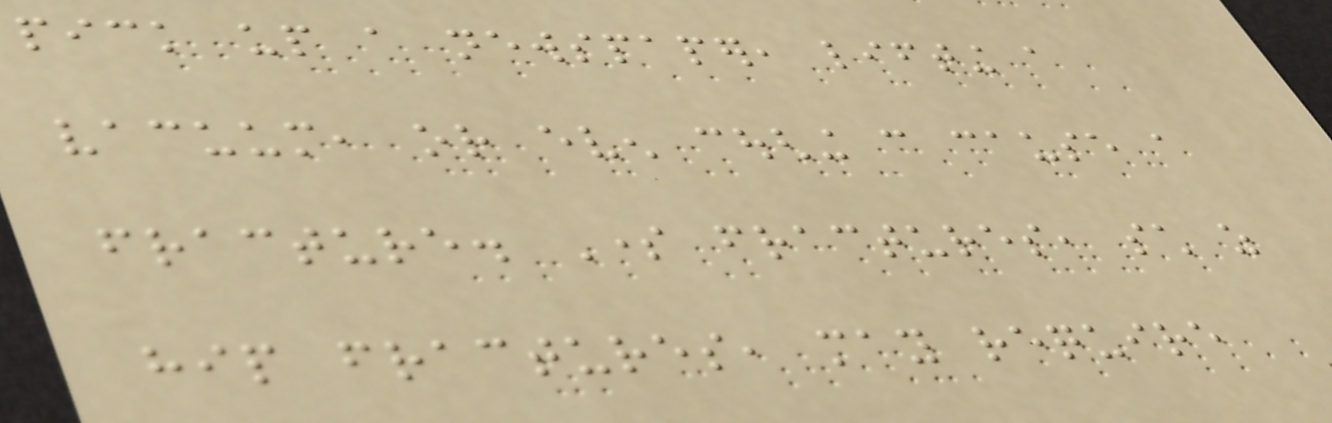pick up a newspaper, lifting a
vacuum, or even coughing can cause a
fracture. Some fractures, such as
hip fractures, may require
